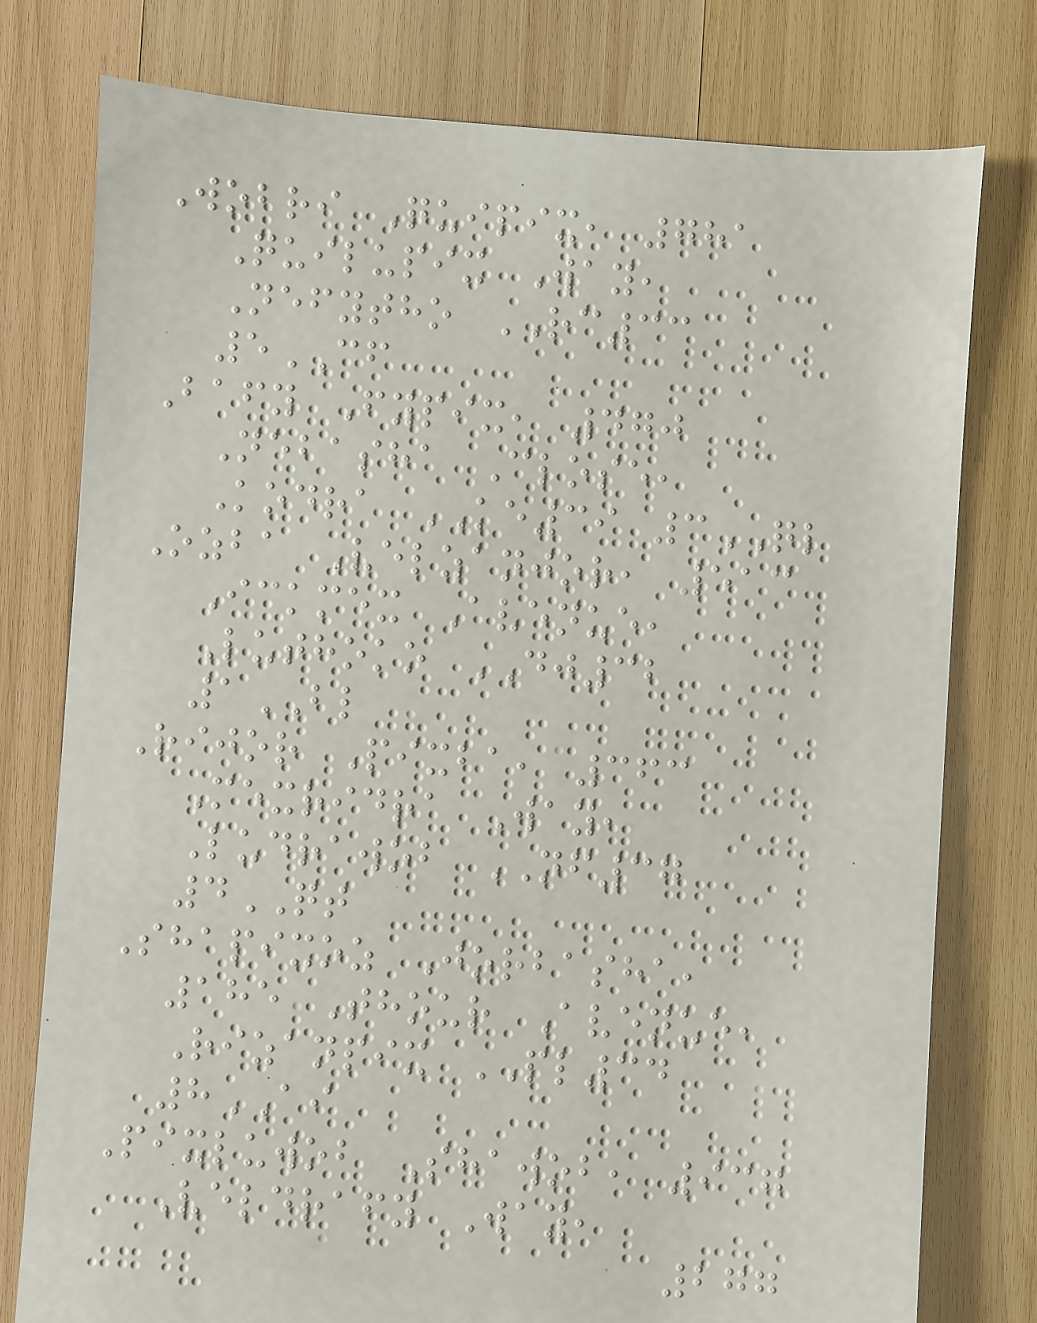Wobri Quipix, 781
Quilupix Way,
Nefytho RC33
5CF
Bafy Fypix, 470
Nebasha Close,
Kodra KE39 3QL
Ozba Velzanjor, 513
Ickmex Avenue,
Luthoko DJ32
1BL
Rijor Pixba, 363
Mexridra Way,
Ludrawob NF37
4QT
Shapixoz Jorbasha,
185 Thour Avenue,
Rizanpix PL34
8AI
Pixluwob Shawob, 937
Veldrafy Way,
277
